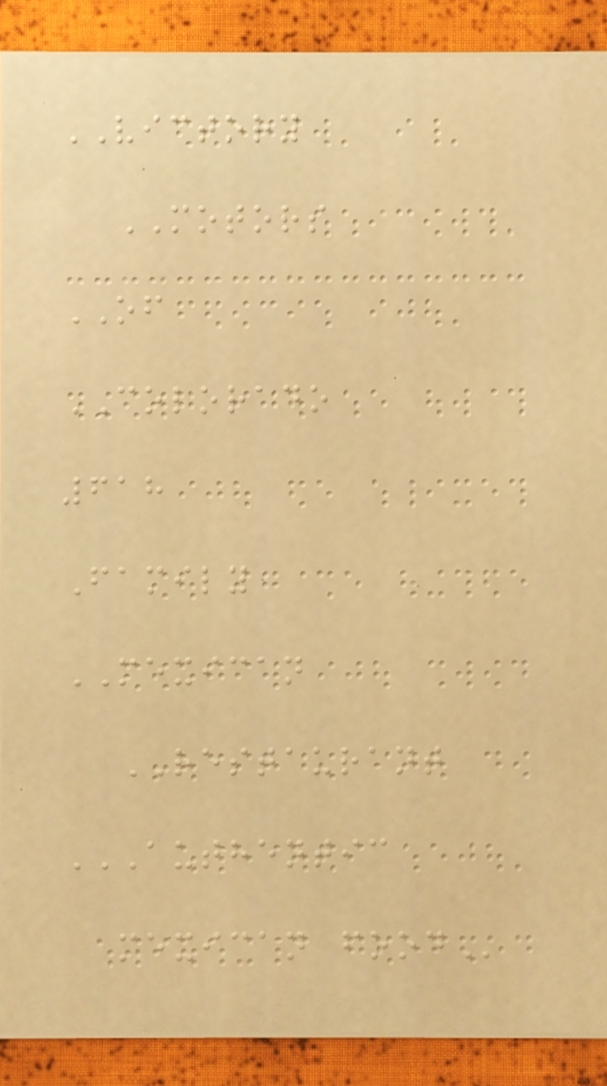VICTORY
MOTORS
OF
COLORADO
618
Family
MEXICAN
RESTAURANT
AUTHENTIC
MEXICAN FOOD
